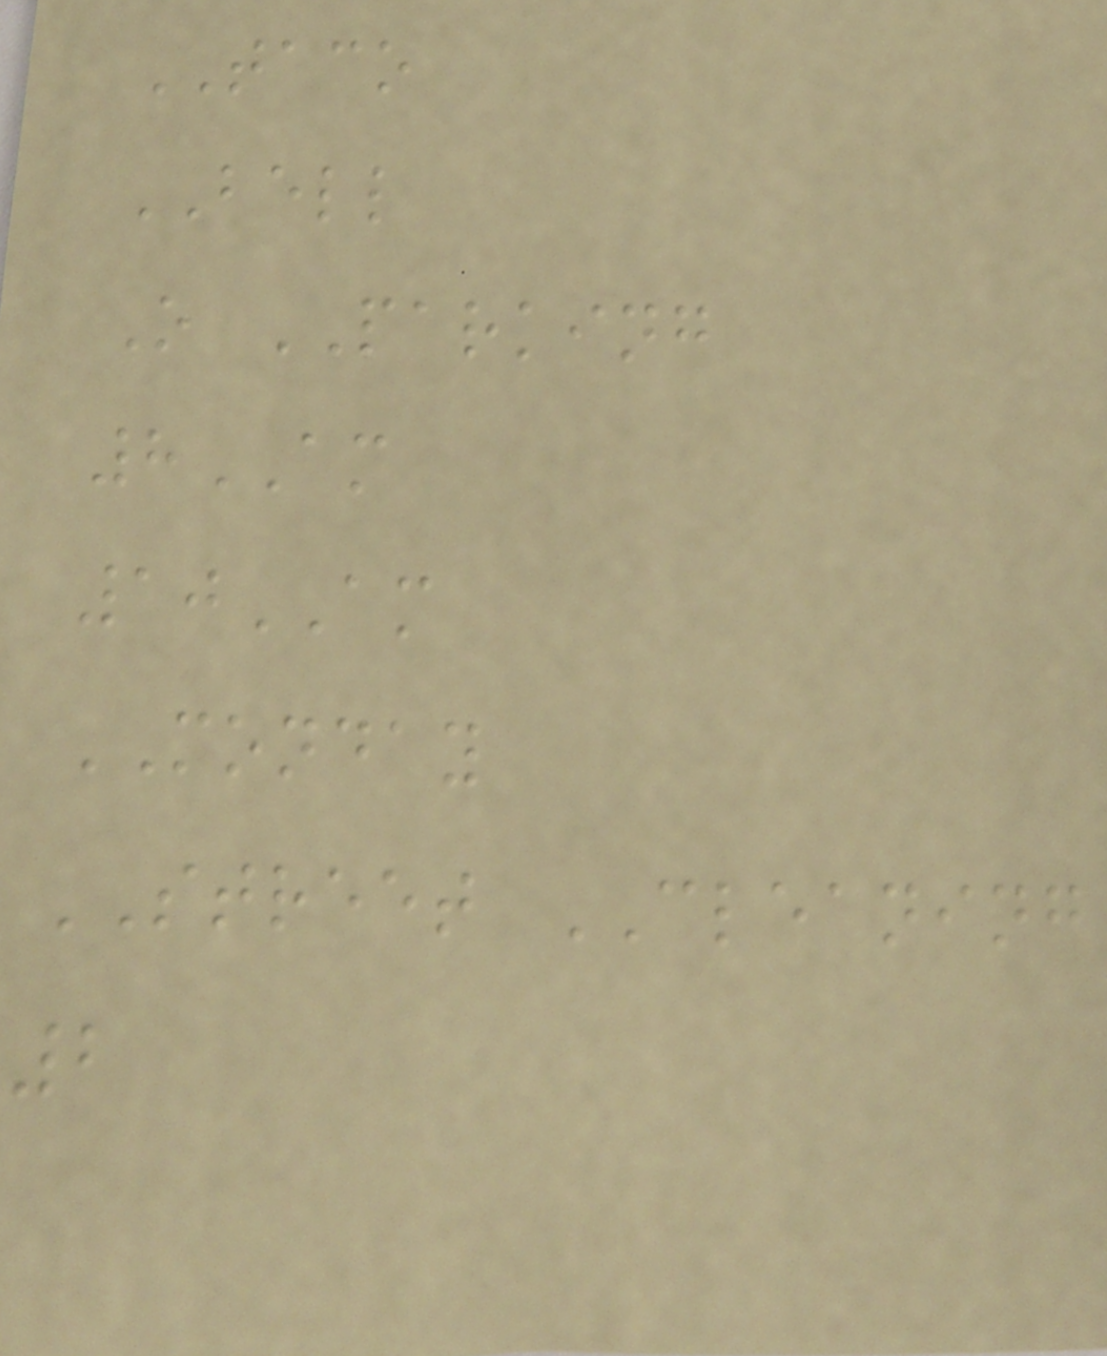TACO
BELL
O PARKING
8AM
10AM
MONDAY
STREET CLEANING
2
